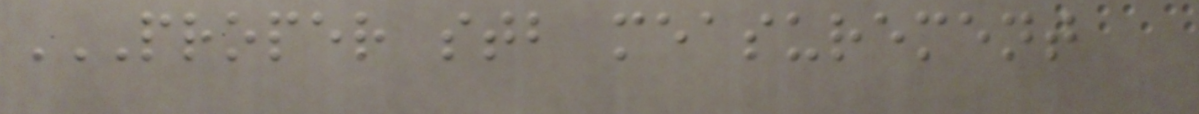PROPER STB MEASUREMENT
